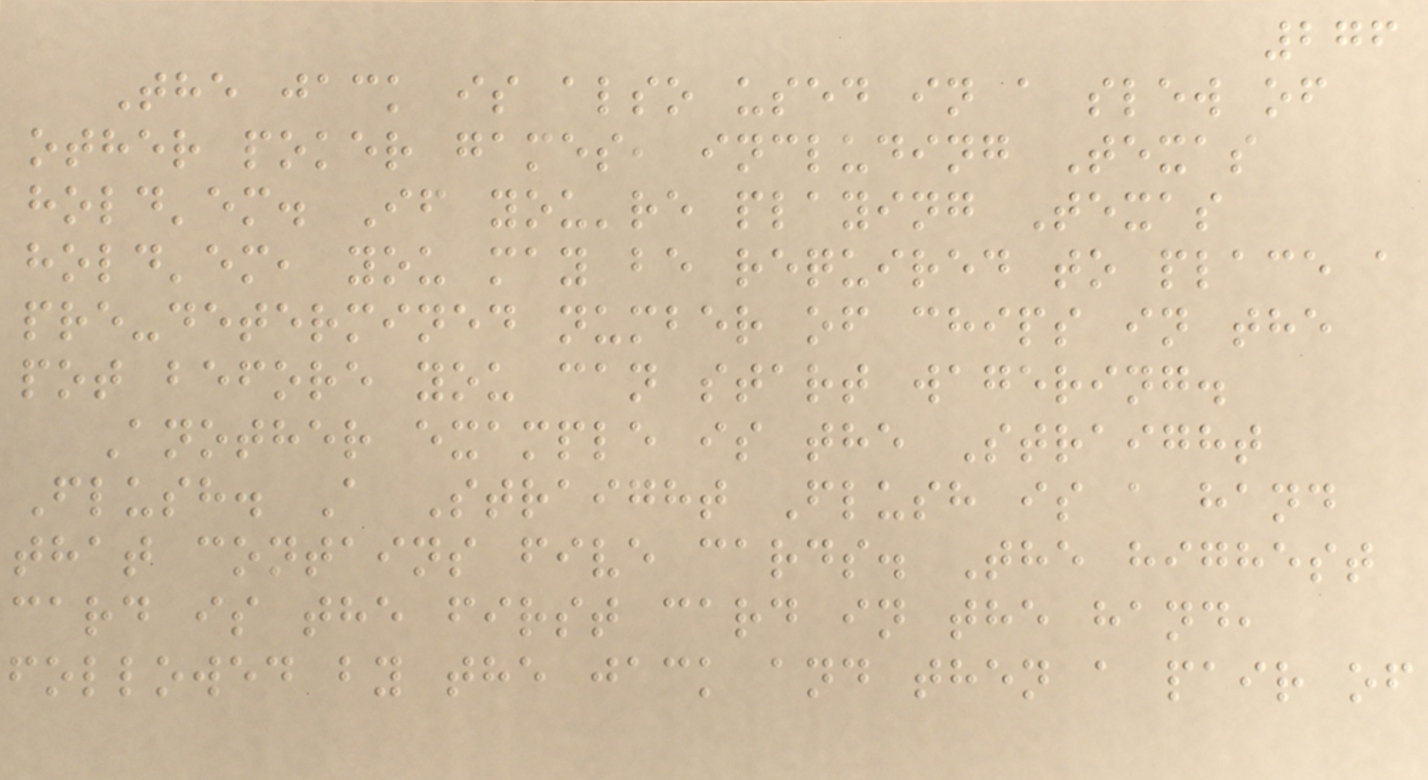276
The jack is also used in a slew of
other poker games, including Texas
hold'em. If you're playing Texas
hold'em, you may be required to place a
pre-determined number of chips in the
pot before you can start wagering.
Another example is the Straight
Flush. A Straight Flush is a hand
that contains five cards. The highest
card is the first card in the hand,
followed by the jack and then a pair of
